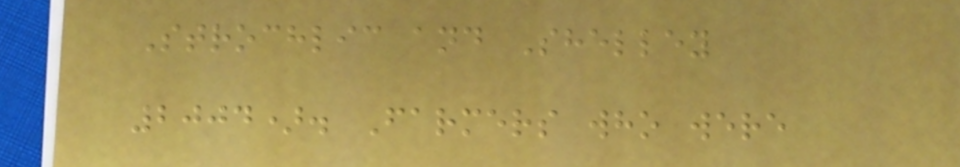Strochlic and Shelley
2004). Farmers who were
